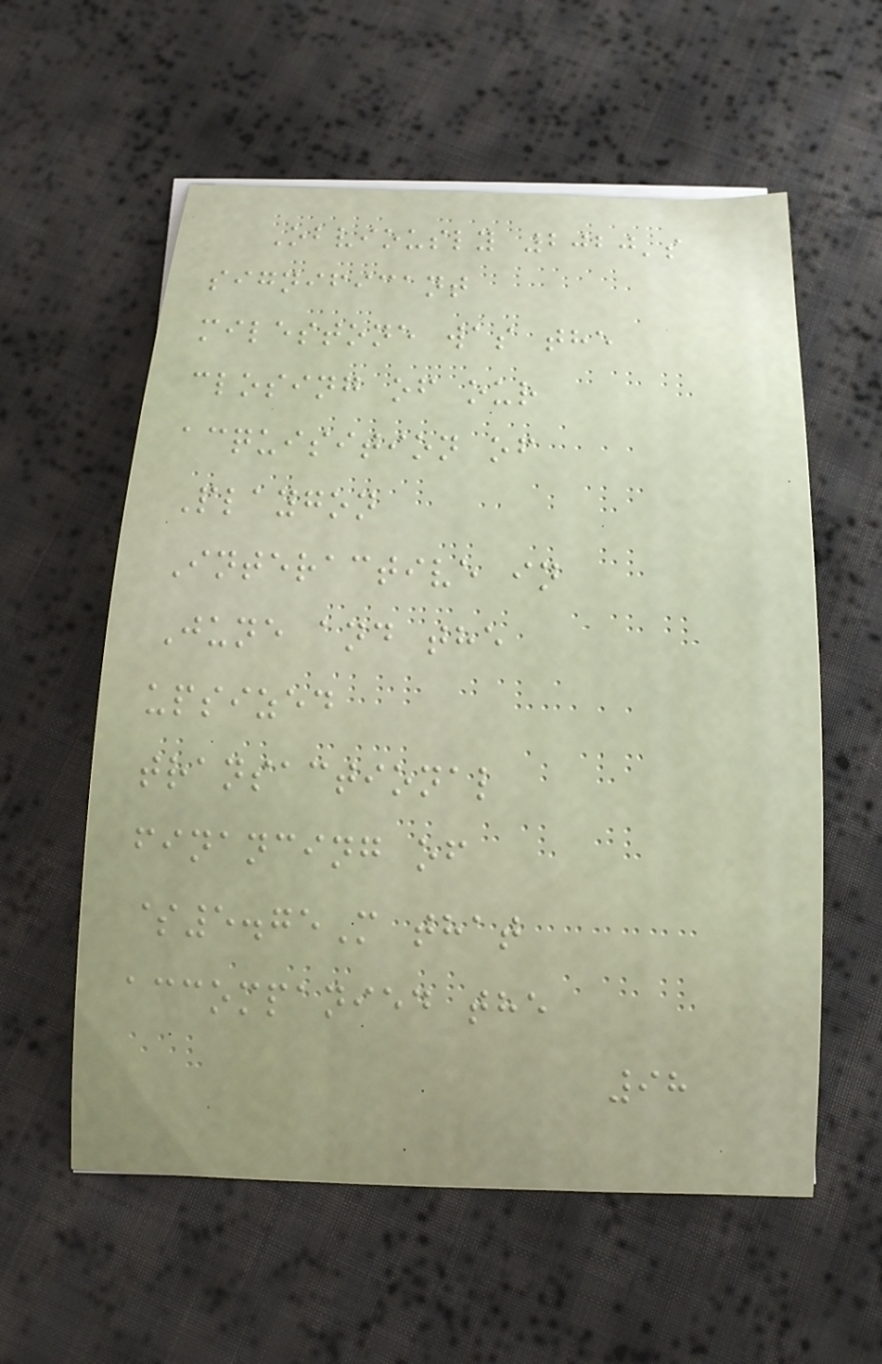Obviously 2020's
significant
milestone was the
closing of our
acquisition of
Playgon
Interactive in
June and the
upsized
transactional
financing of
$5.75M that
accompanied the
98
